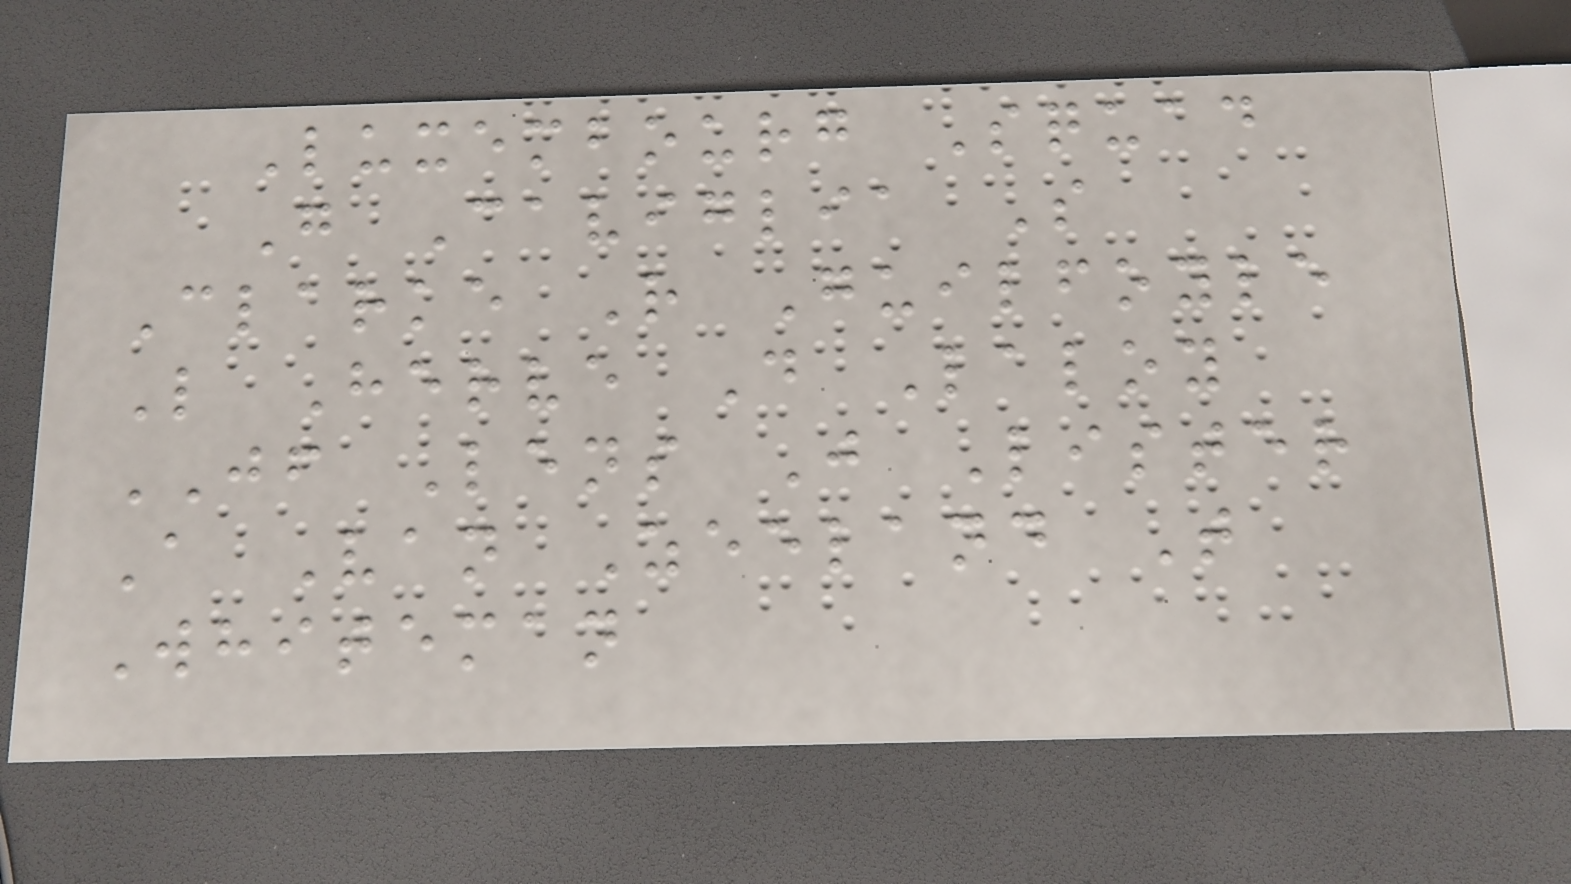Luxembourg Squad
G Caviglia S
Clarke R Guilfoyle
L Herve D Laloy
JF Lens J Lister
A Van Zeeland T
Whiteman
